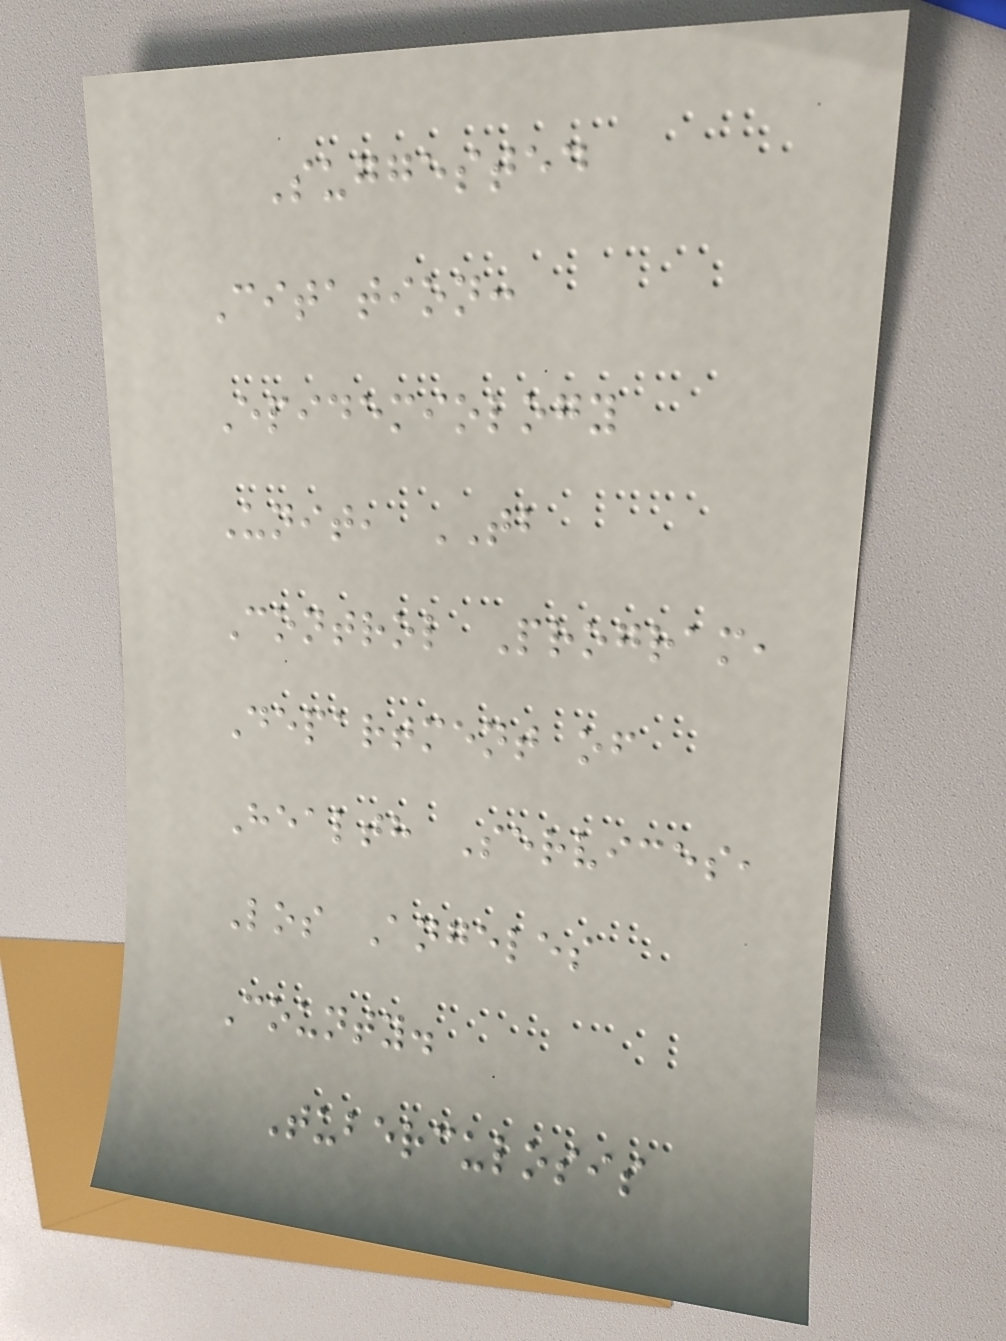Suggested
Citation:
Epidemiology
Unit, TB
Control Program,
Department of
Health Services,
Los Angeles
County.
Tuberculosis
